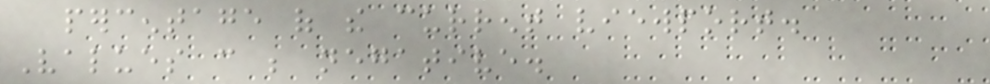percentage of the current viewport.
Values can be negative.
